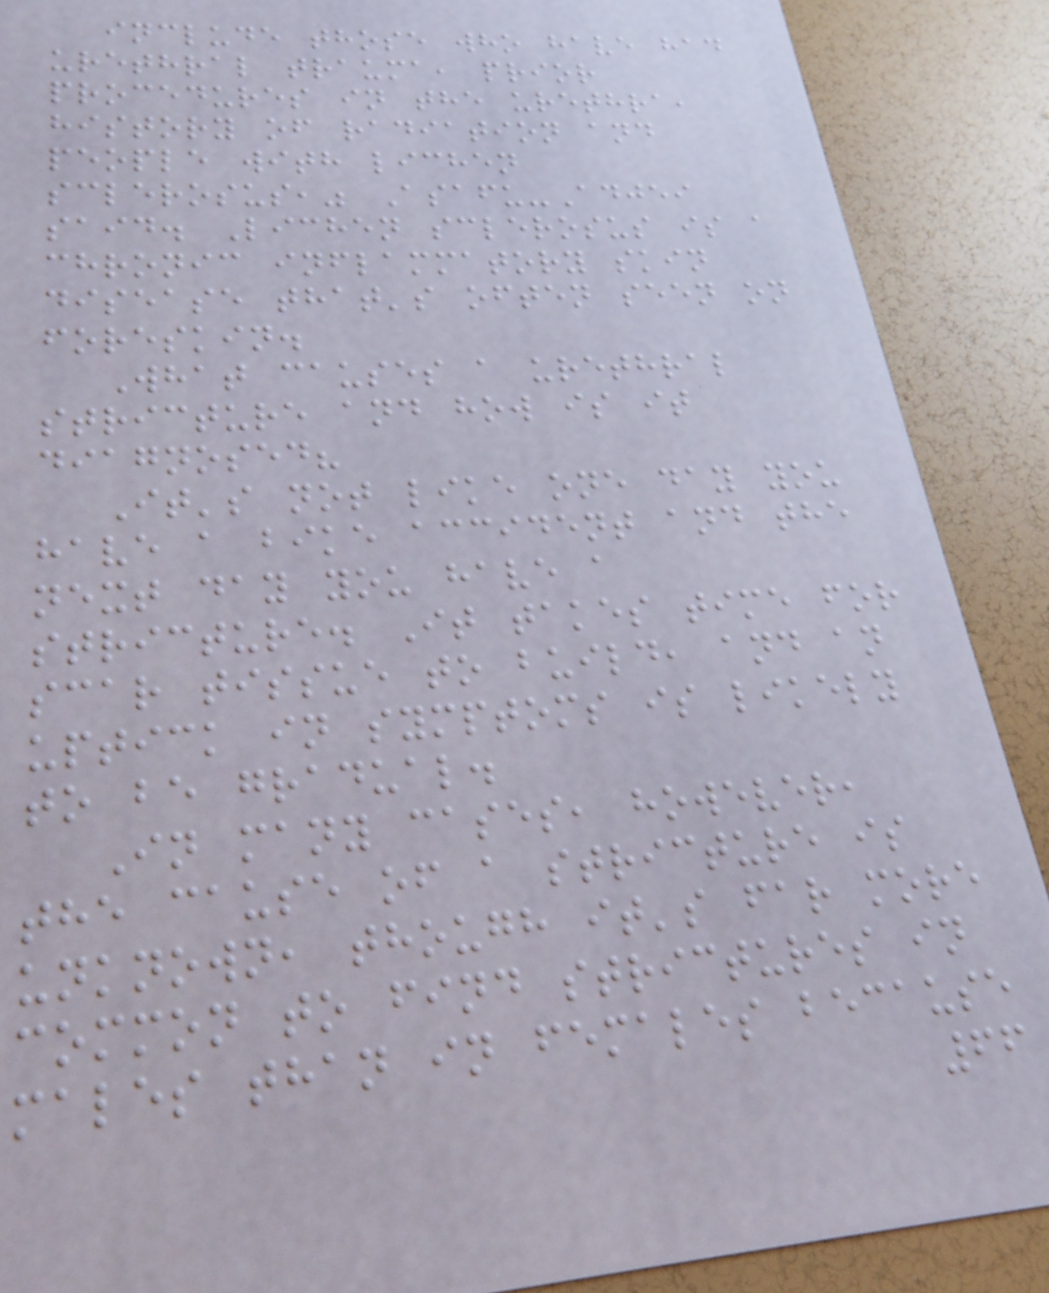include those who have had
urethral trauma, prior
procedures in the urethra,
history of radiation and
people with lichen
sclerosus," Asafu-Adjei
said. Lichen sclerosus is a
chronic inflammatory skin
disease that's often seen on
foreskin.
What causes a urethral
stricture and how is it
diagnosed?
It's not like one day you
have a bike accident and the
next day you have a
stricture. It takes time for
scar tissue to build, and an
uptick in symptoms is likely
to be gradual.
In many cases, however,
the cause of a stricture is
unknown, though it's far more
common to find strictures in
males than in females because
66
